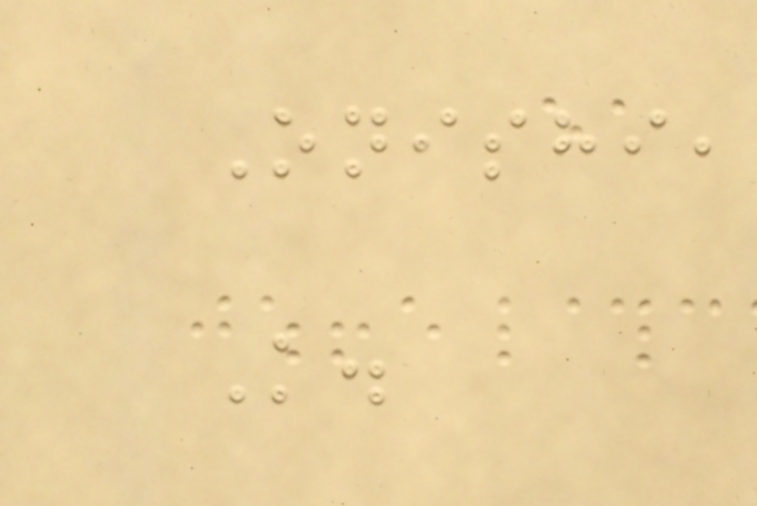Onishi,
K.
